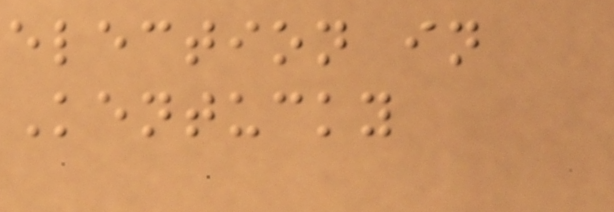election in
Kentucky
